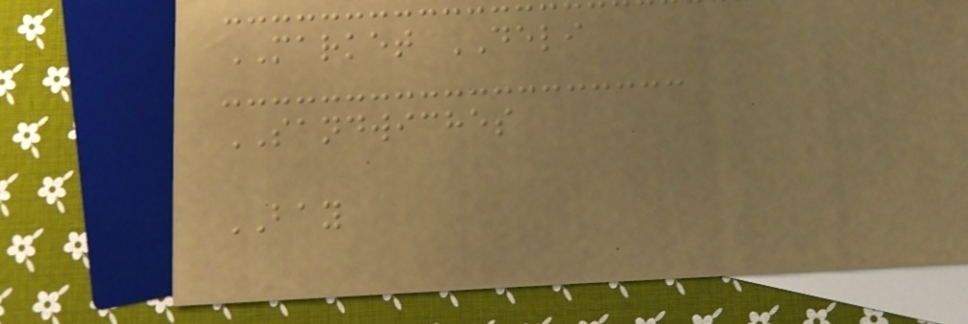MARKET DELI
SANDWICHES
BAY
